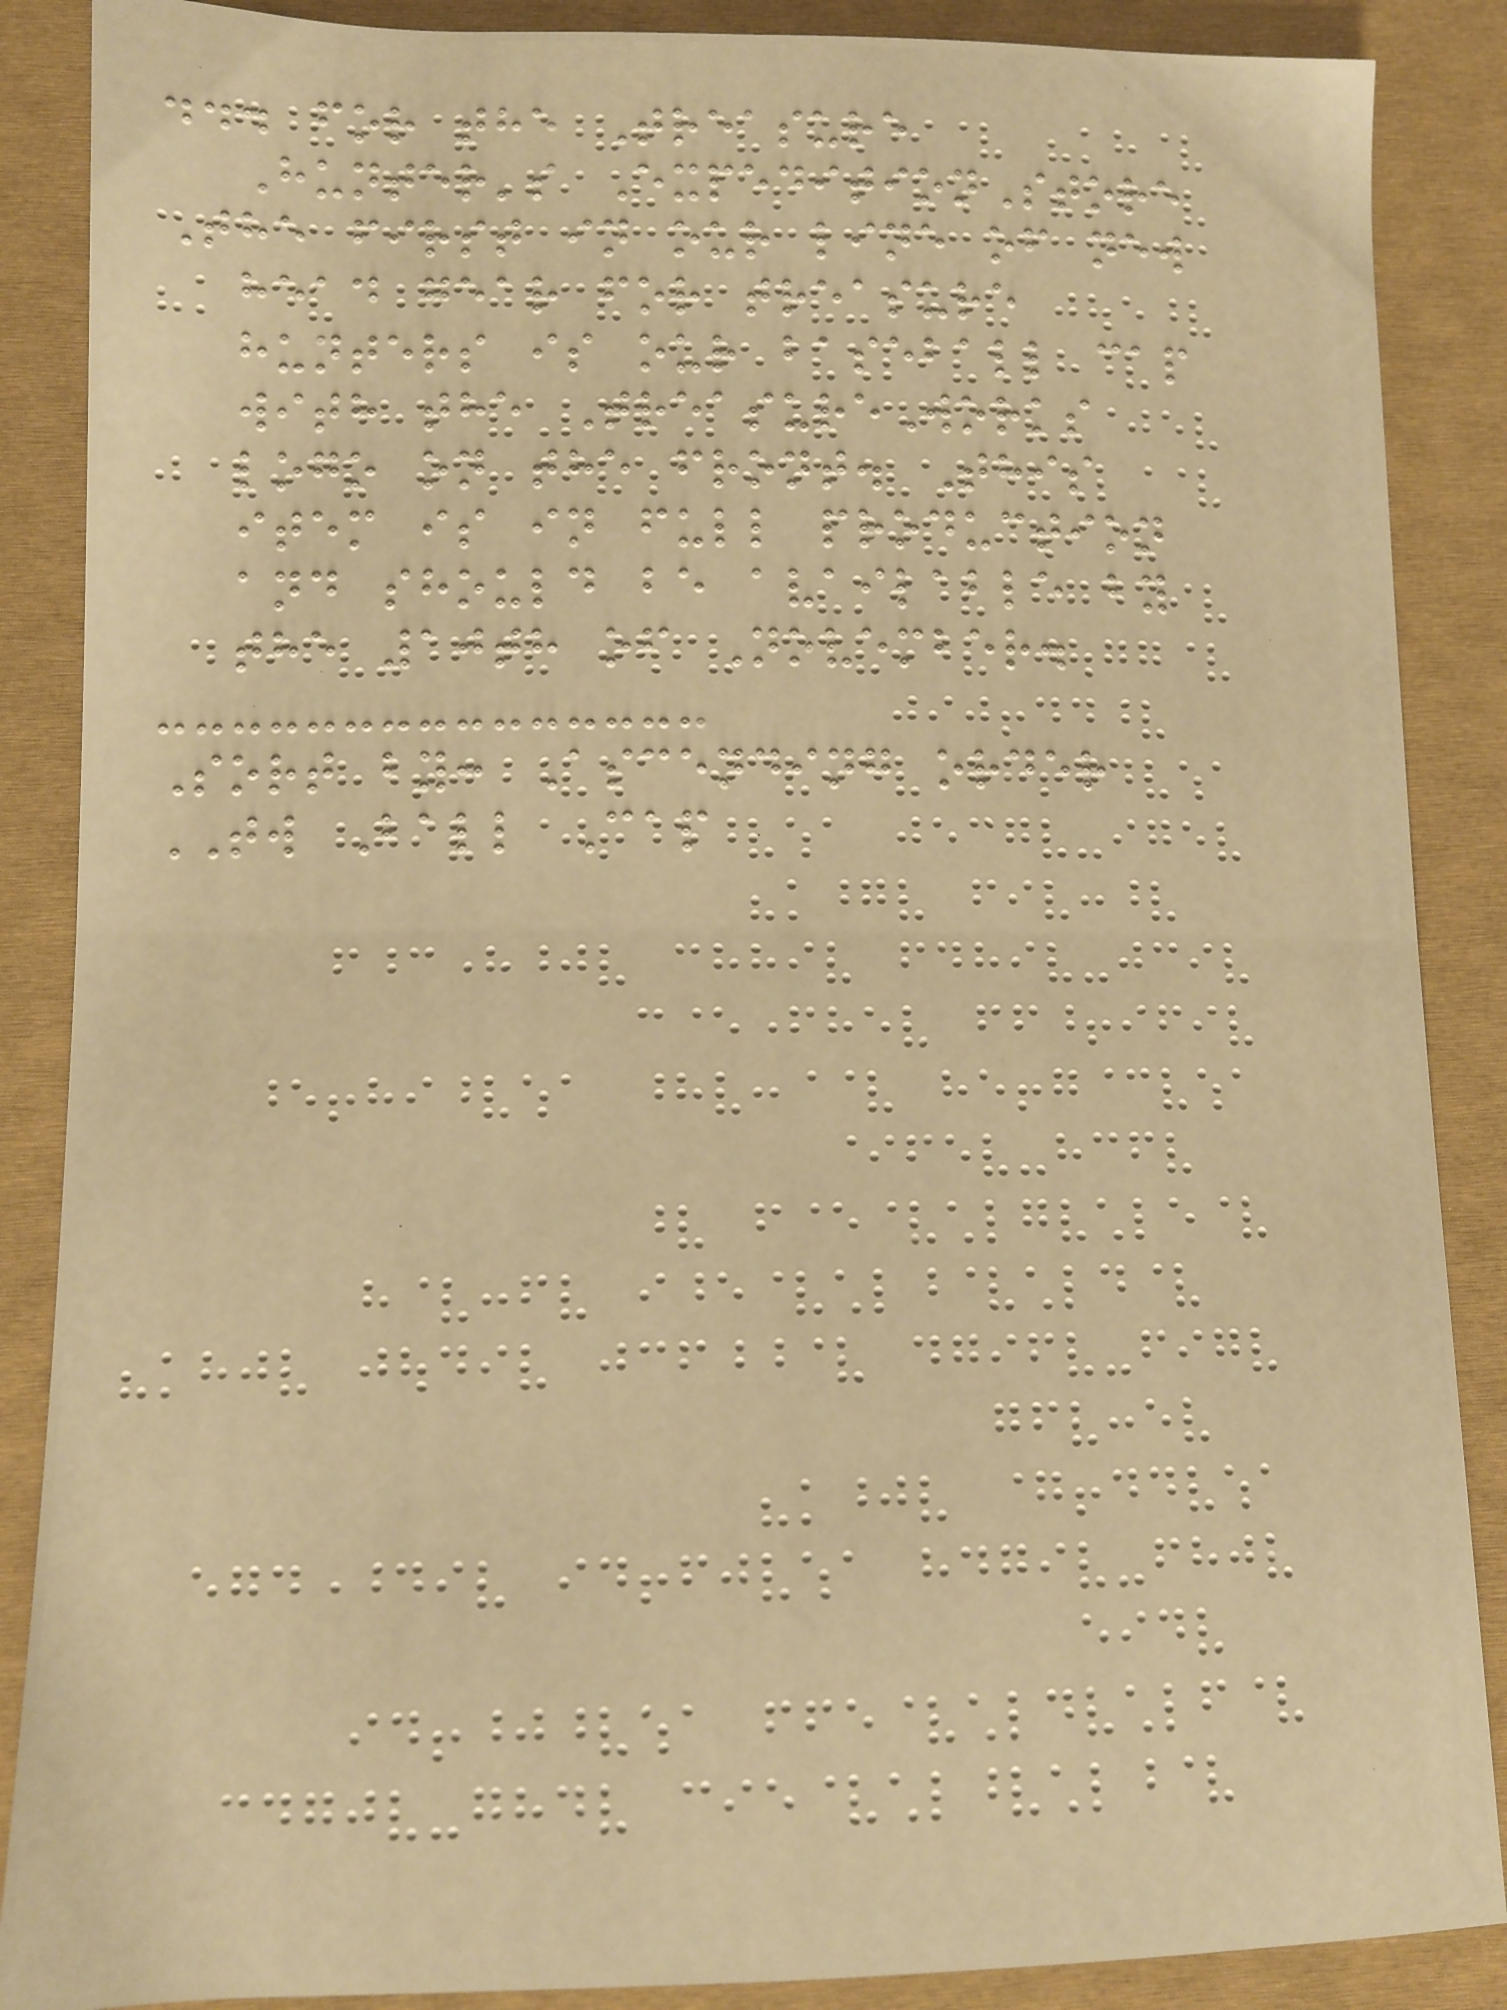... for the Treasure
Hunter's ExpeditionStore
The first in our line of new
head gear for treasure
hunters is our baseball cap
with the TreasureWorks
logo on the front. This
item is in full production
and should be available by
the 10th of November.
Sort by: Ascending order
TW Ball Cap
